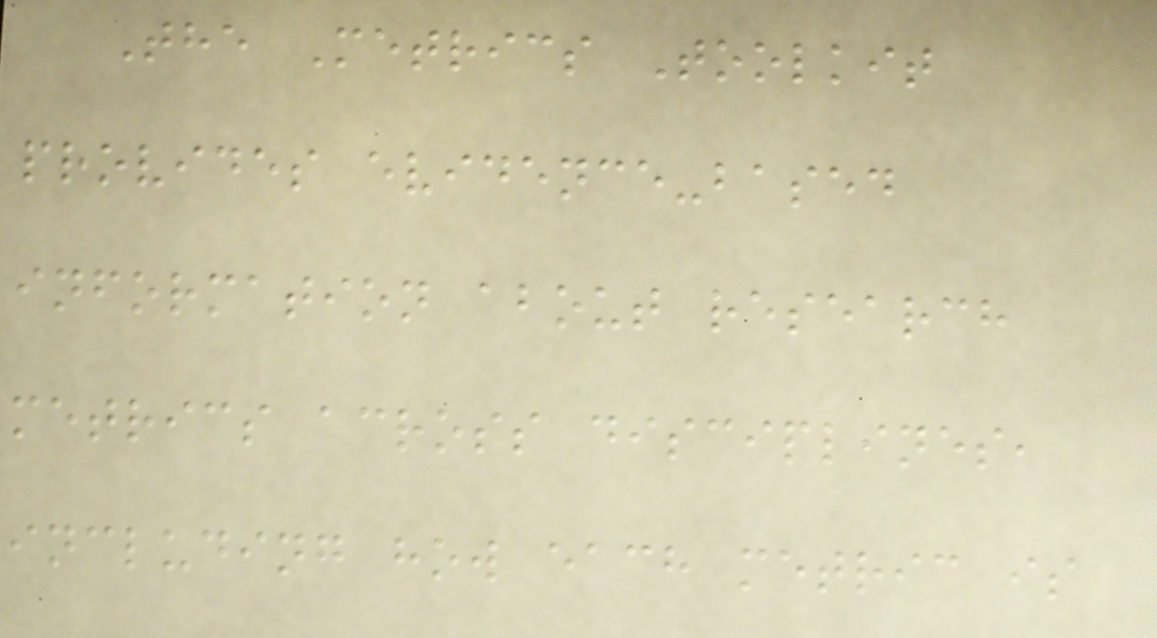The Metrics Toolkit
provides evidence-based
information about research
metrics across disciplines,
including how each metric is
